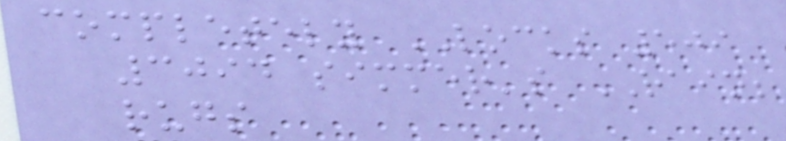completely LOCKS 509
3094 simmer's RAIN;
rugs
